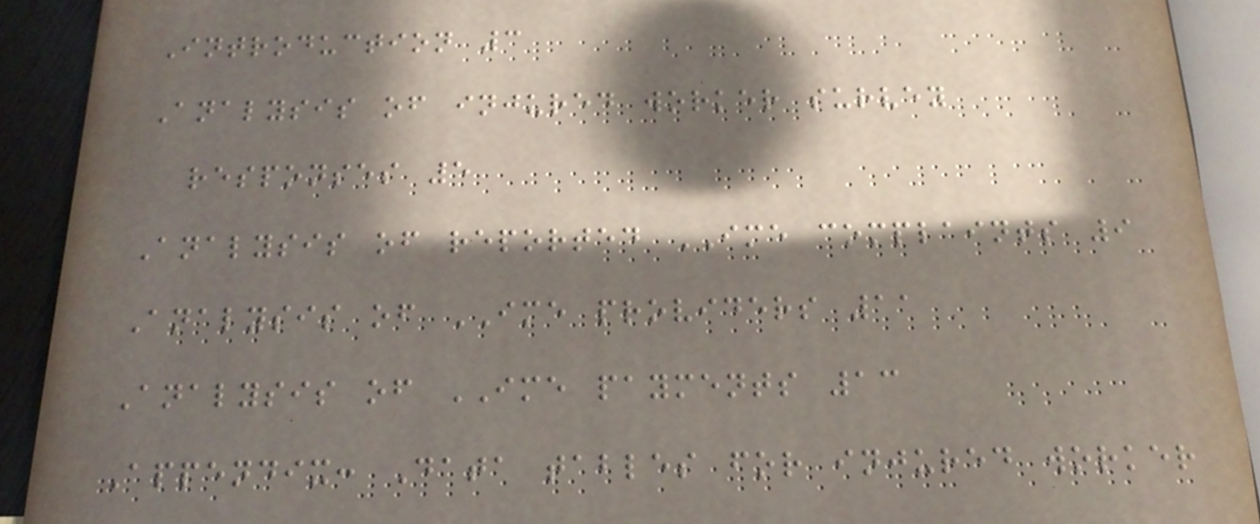Introduction 3
Analysis of injured worker survey
responses 5
Analysis of reported IME complaints 9
Analysis of IME providers 11
Analysis of IME payments 13
Appendix: Data tables for injured worker
